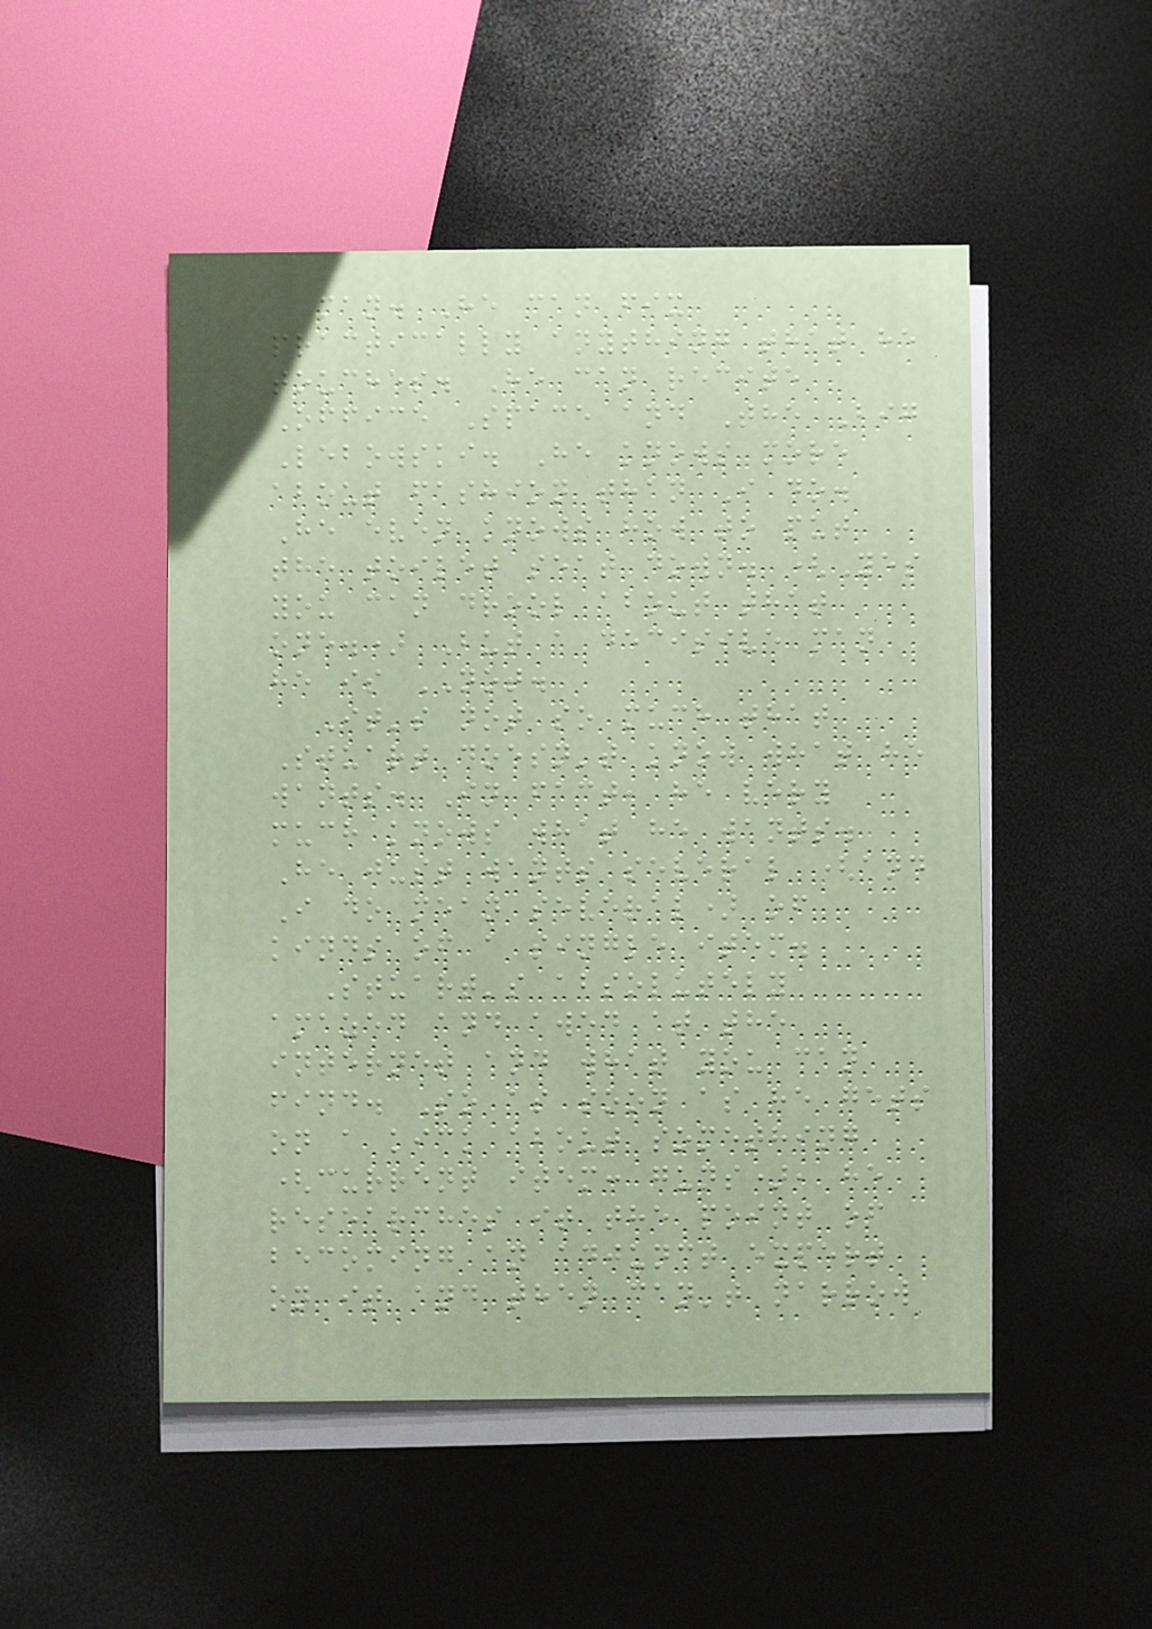man. He can fix
practically anything that he
touches. He can recite
Office Space and The Big
Lebowski. He knows more
about fashion than I do.
He even knows how to put
the toilet seat down. (Yes
you can drool about that
one.) But a decisive man
he is NOT.
It's not so much that
Stuart doesn't know what he
wants. In fact, he very
much knows what he wants.
He just wants several (and
I do mean several) of
kinds of a single item.
Stuart's absolutely
amazed and awed at the
internet and what you can
find. So as soon as he gets
on a kick about something
(current item: guns), he
researches it the point of
becoming an adjunct expert
on it and then can't narrow
